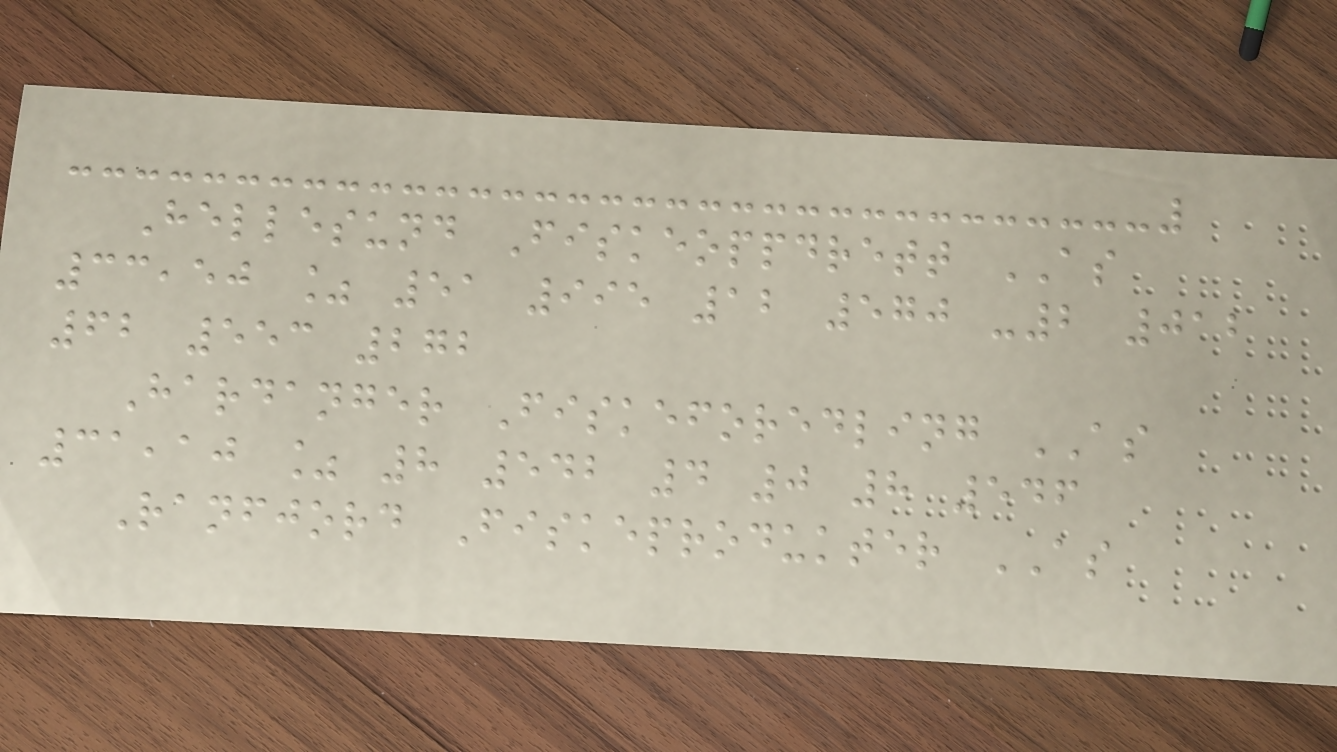Hellesund Fiskeoppdrett AS
33,50 % 51 995 12 570 -2 012
62 553 272
Hardanger Fiskeforedling AS
31,10 % 8 542 4 0 8 546
Ranfjord Fiskeprodukter AS
